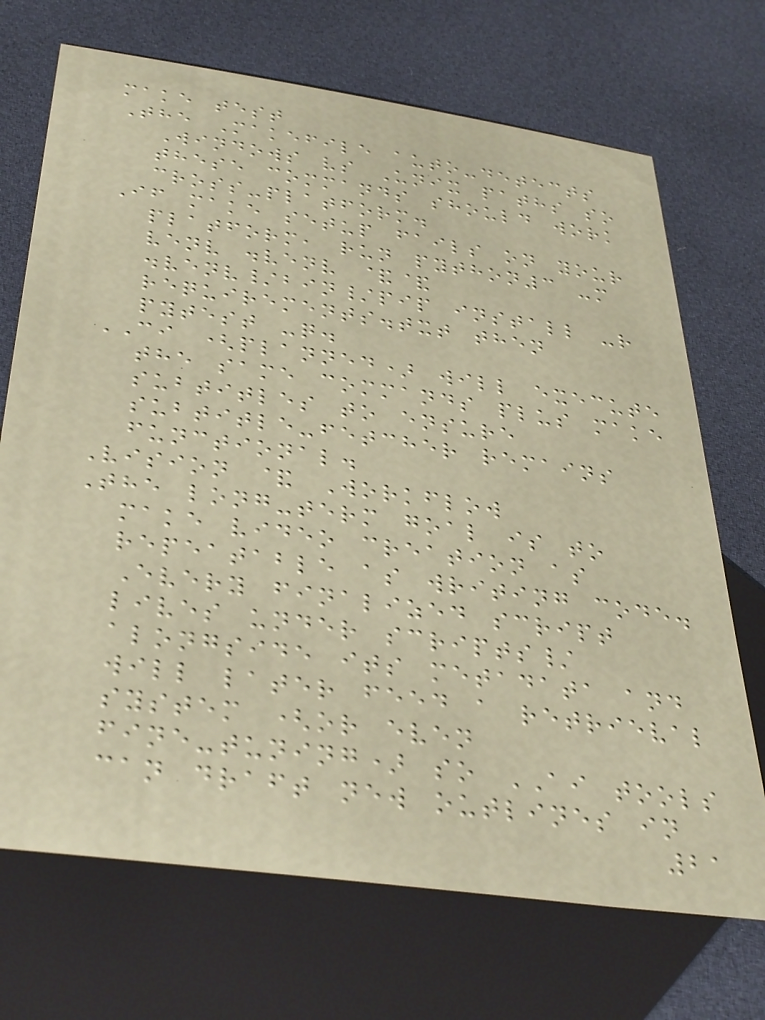make test
The Makefile auto-detects
Windows vs Unix paths so
these commands should work
cross-platform.
If make setup fails on your
platform, run python3 -m
venv .venv &&
.venv/bin/pip install -r
requirements.txt then
pytest -q.
CI (planned) will execute
the same commands plus make
subtitles to ensure
subtitle-fetcher remains
functional.
Vision & Workflow
The long-term goal is to
make video creation as
repeatable as writing code.
Every finalized script
lives under scripts/
alongside its metadata and
will later feed a retrieval
system (or even
fine-tuning) so AI tools
can draft new outlines in
21
